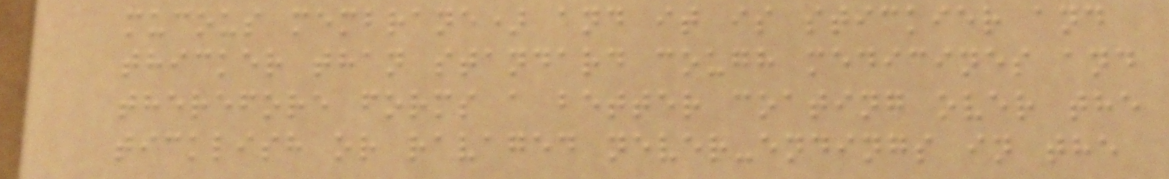mucous membrane) and it is stickier and
thicker than standard cough medicines and
therefore forms a better coating over the
ticklish or ravaged never-endings in the
